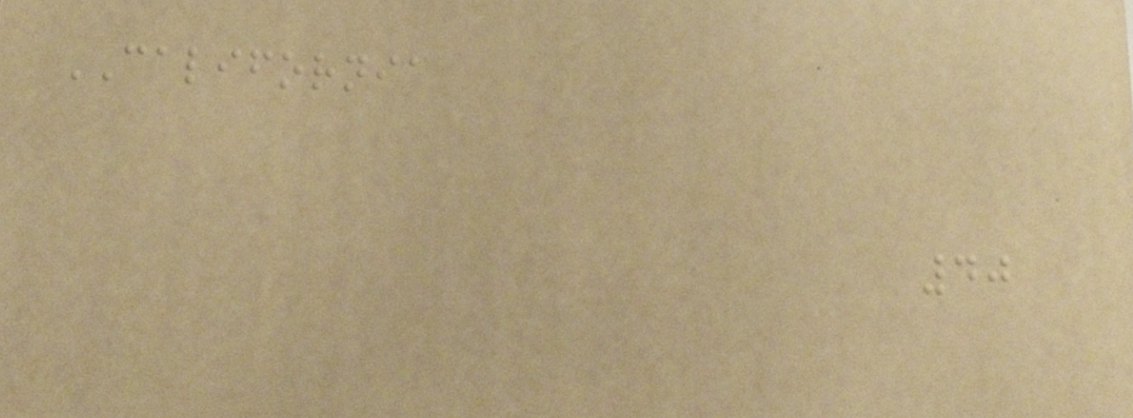CALIFORNIA
40
